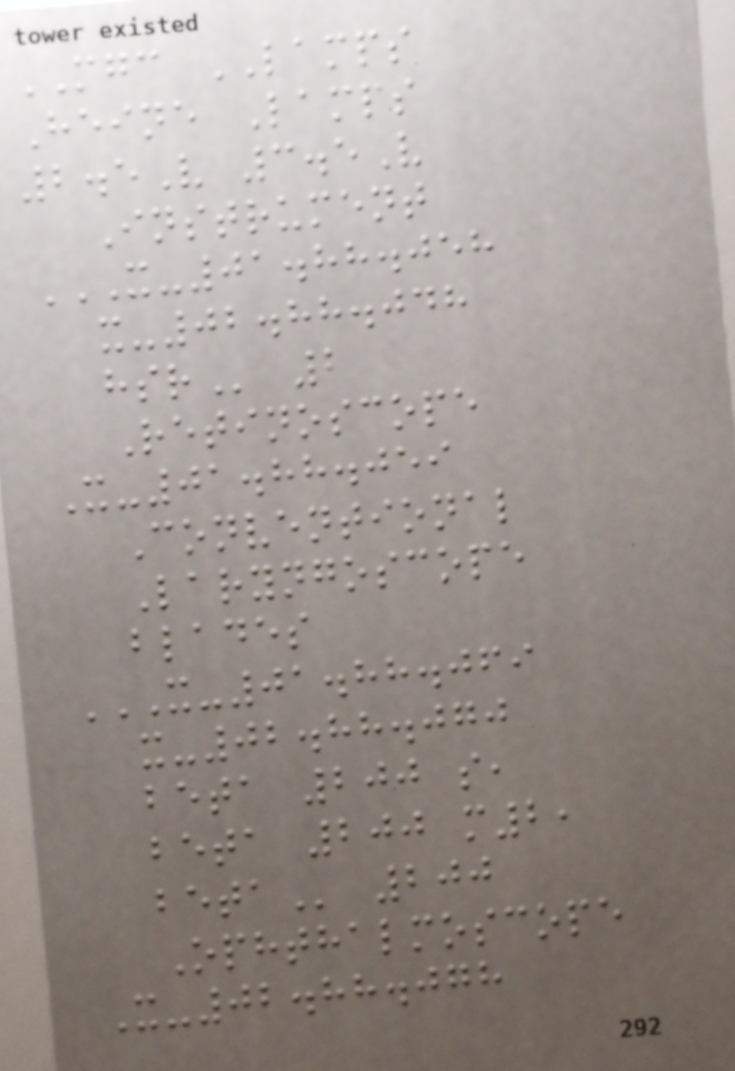MGC LAMPS
Heine Lamps
2.5V 3.5V
Instrument
X-01.88.058
X-02.88.048
HSR 2
Retinoscope
X-01.88.059
Conventional
Laryngoscope
blades
X-01.88.069
X-02.88.070
BETA 200 S,
BETA 200 M2,
BETA 200
Ophthalmoscope
X-02.88.078
